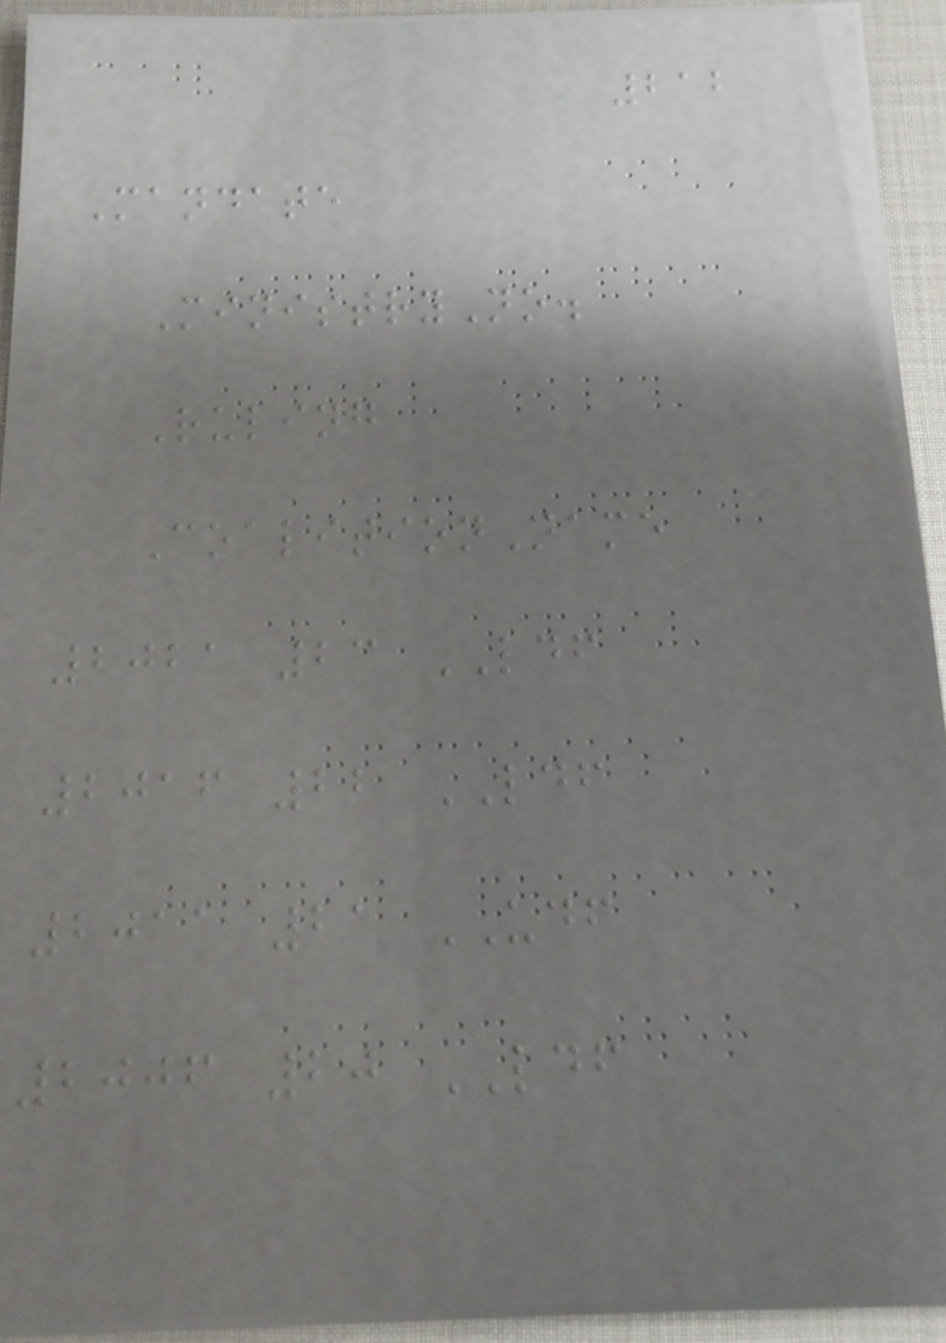212
Mandate
MinistryNo.
Ruling
CoalitionName
2021 23 LDF
2016 22 LDF
2011 21 UDF
2006 20 LDF
